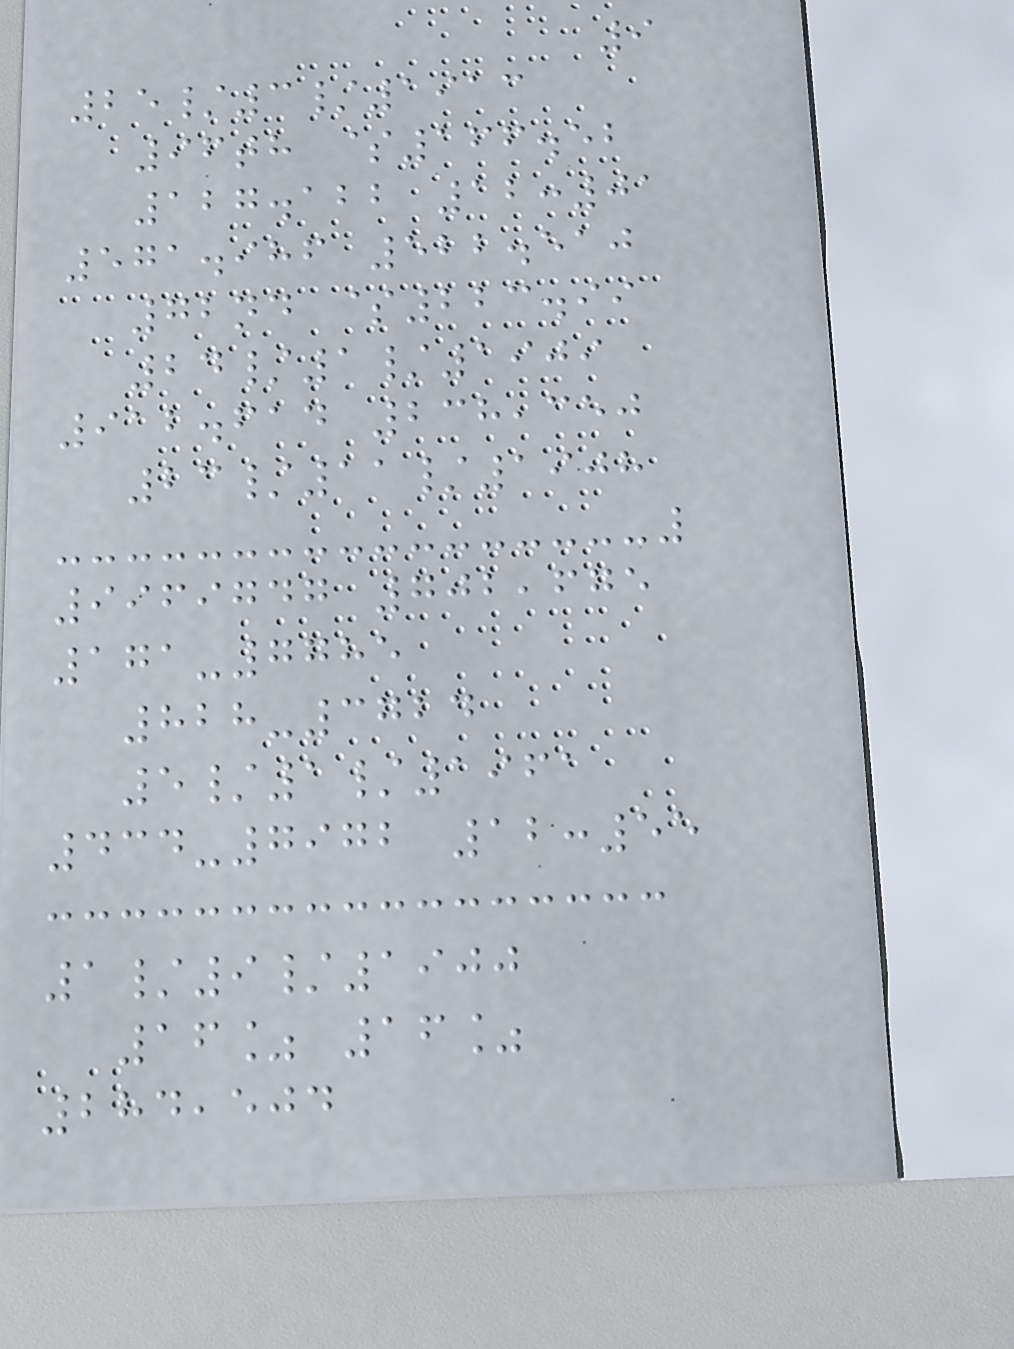9
25/3/1913
96th $166.52
127.122 12:01
571.986 522.510
72nd $223.99
24/1/1909
912.614 238,350
23/11/1908
9969747 702,675
171-7785
828-3724
5/1/1961
434-7972 12:55
1/9/1900
16% 16%
284,504
